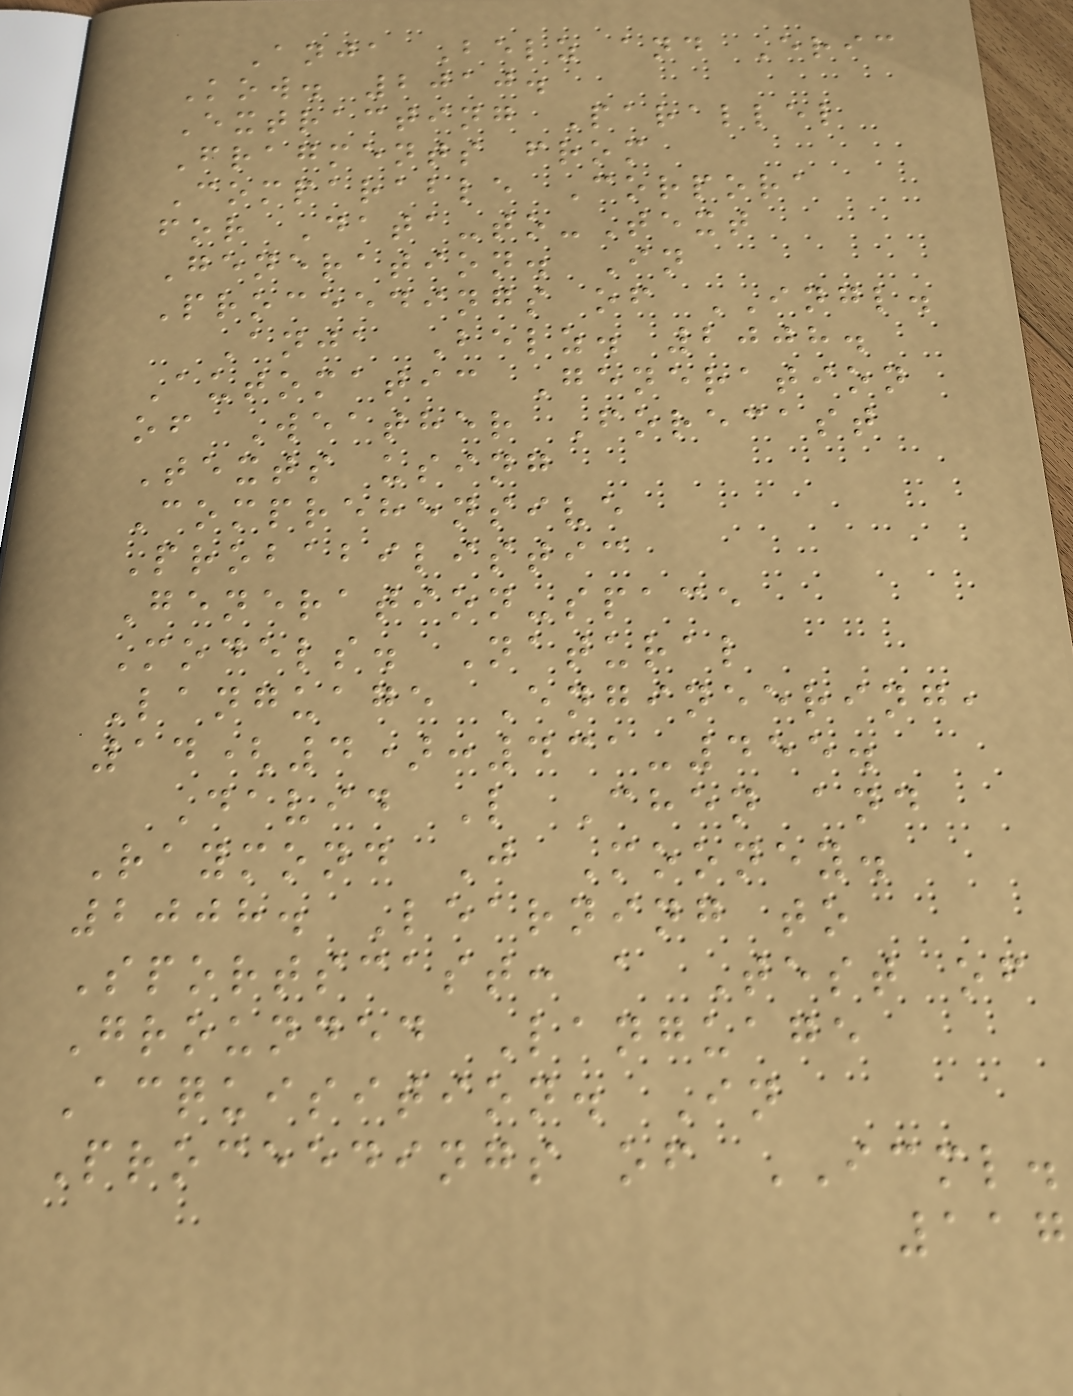Anja Belz and Eric
Kow. 2010.
Extracting Parallel
Fragments from
Comparable Corpora
for Data-to-Text
Generation. In
Proceedings of INGL.
Anja Belz. 2008.
Automatic Generation
of Weather Forecast
Texts using
Comprehensive
Probabilistic
Generation-space
Models. Natural
Language Engineering,
14(4):431-455.
David L Chen and
Raymond J Mooney.
2008. Learning to
Sportscast: a Test of
Grounded Language
Acquisition. In
Proceedings of ICML.
117
